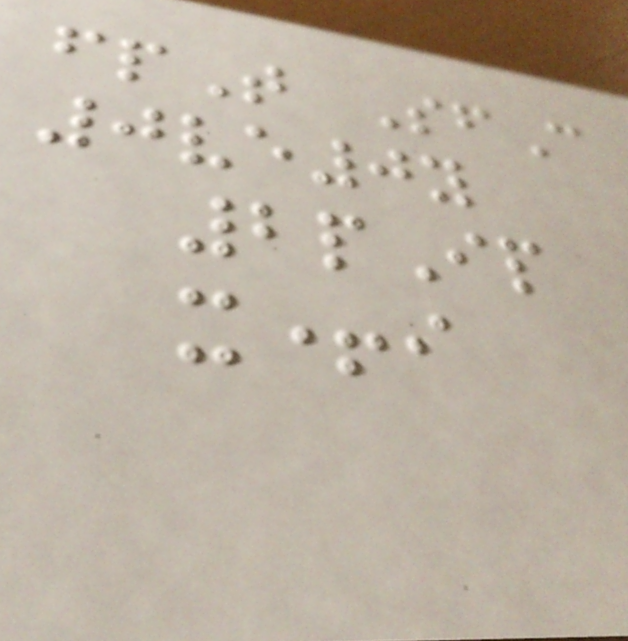fpT SfC
0ve0y
2pIp
x+i
